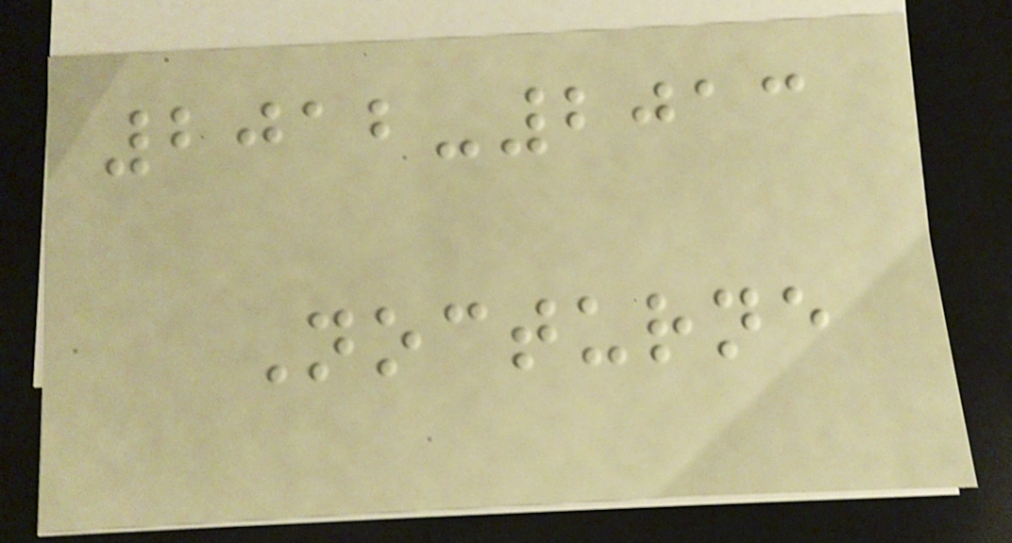2012-2013
Nocturne
